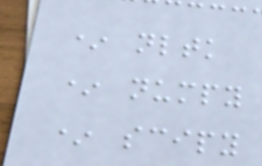* nltk
* numpy
* scipy
